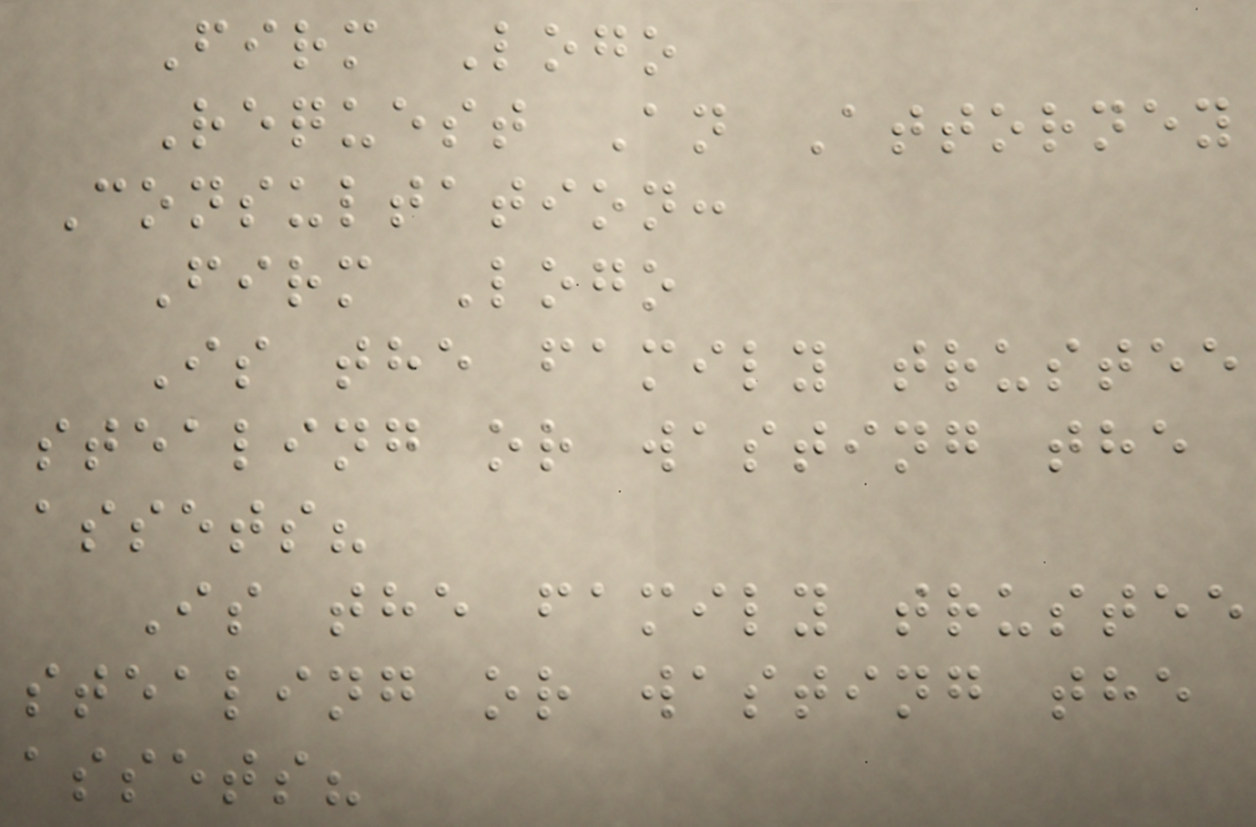Firm Logo
Request An Attorney
Consultation:
Firm Logo
Is the family trustee
stealing or wasting the
assets?
Is the family trustee
stealing or wasting the
assets?
